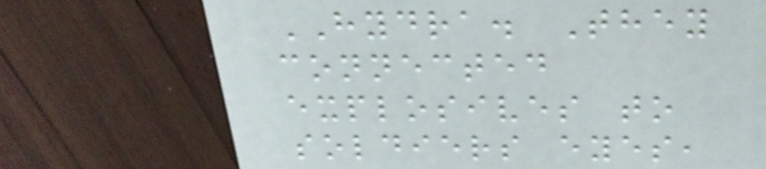HYDRA. They
connected
explosives to
soldiers eyes,
